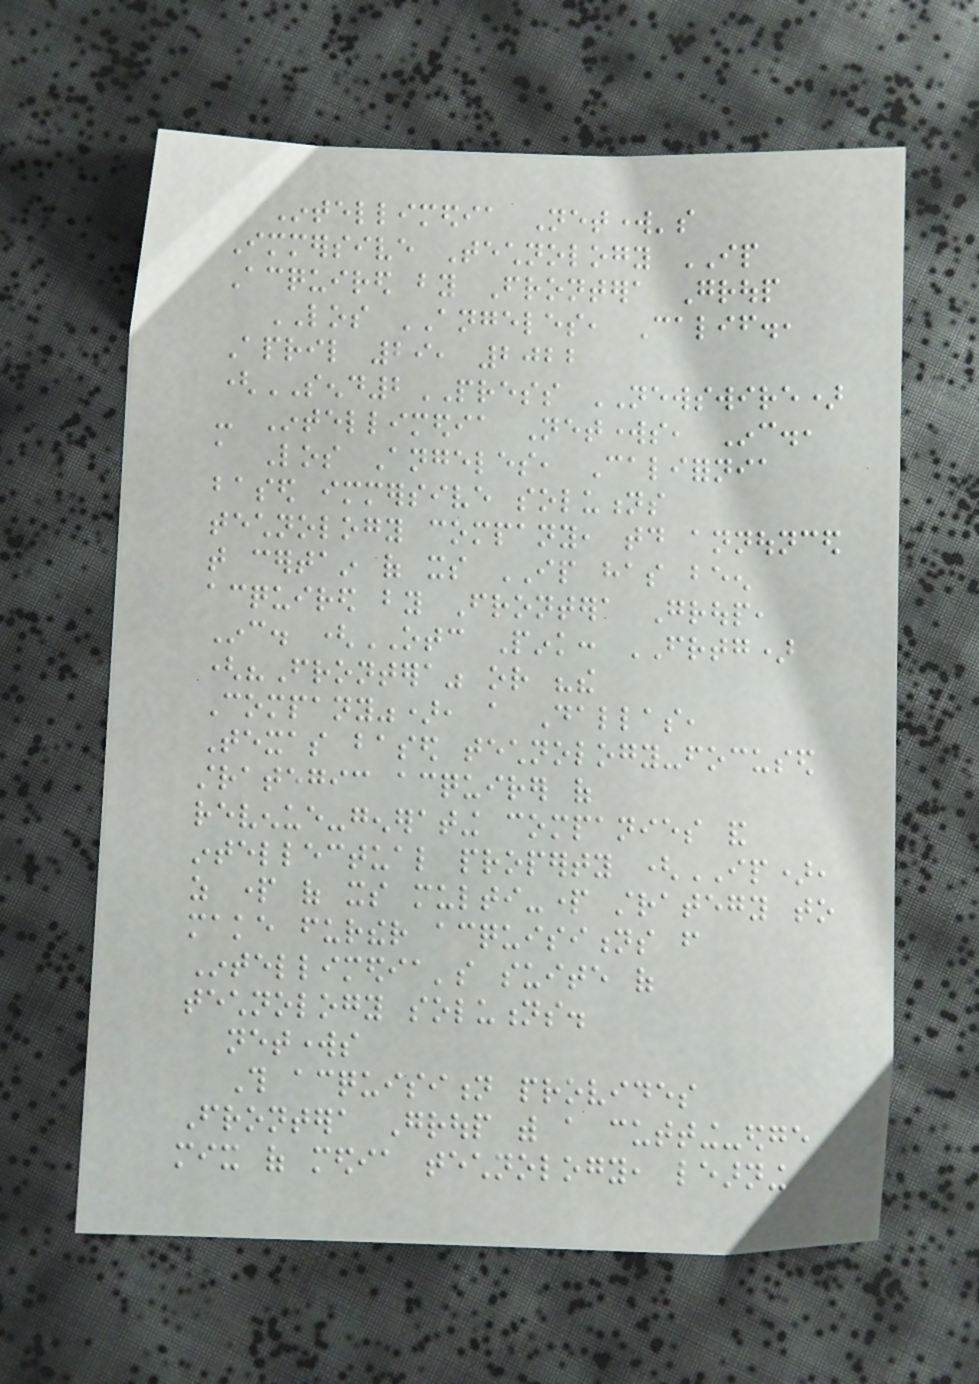Intellimedia Network's
Immersive Technology IP
Acquired by Frontera Group
LOS ANGELES, Calif.,
April 29, 2022
(SEND2PRESS NEWSWIRE)
- Intellimedia Networks, Inc.,
a Los Angeles, California
based immersive solutions
technology company, today announced
that certain of its IP has been
acquired by Frontera Group,
Inc. (OTC Pink: FRTG)
("Frontera" or "the
Company"), a Dallas,
Texas based technology-focused
strategic acquirer of
revenue-generating companies and
intellectual property (IP),
as part of its multi-part strategy to
make further acquisitions from
Intellimedia's suite of
technology solutions.
networks
This acquisition provides
Frontera Group with a cutting-edge
mix of media technology, learning
